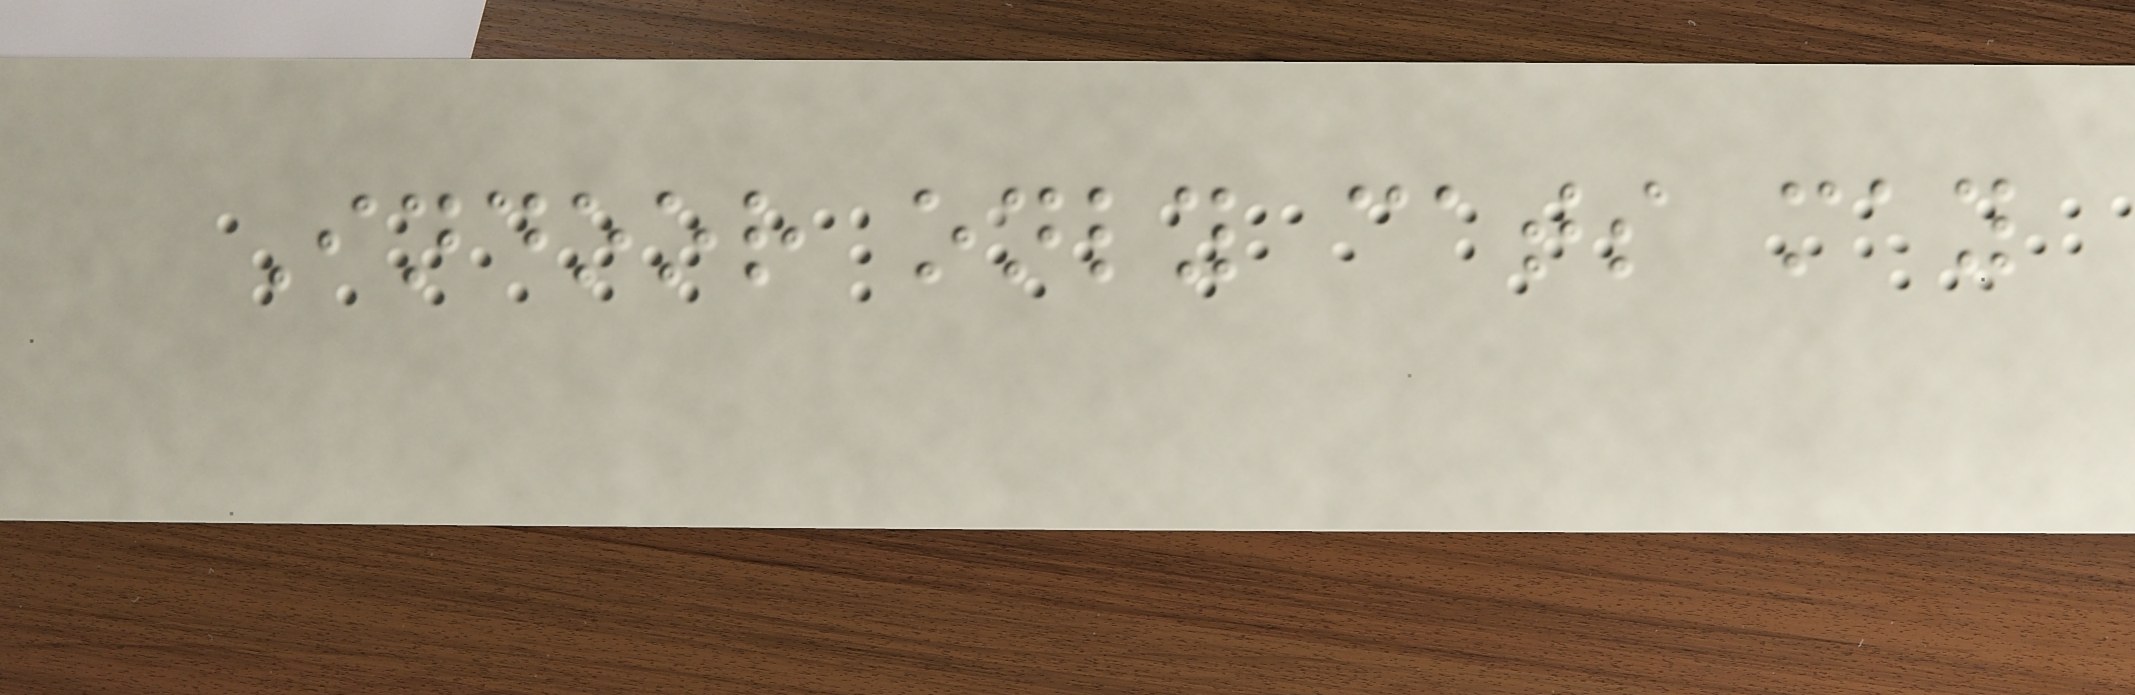Indoor only cats may
